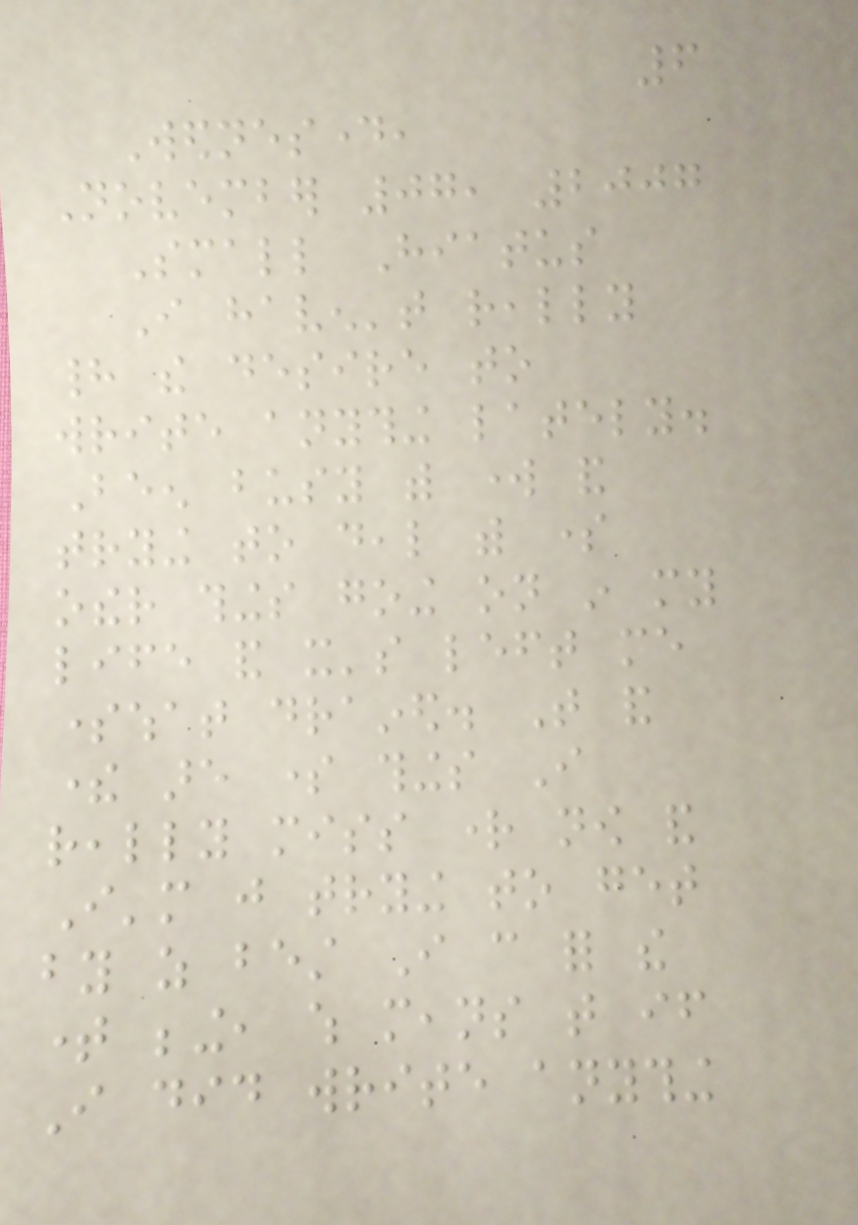6
Wednesday,
November 07, 2007
Small Hiatus
I haven't really
had the desire to
write anything lately.
Been busy with work and
trying to deal with some
other things going on in my
life and it's left me
somewhat drained. That and
there are some things I
really miss right now and
I'm just trying to get
by as best I can for the
time being, which means that if
I did write anything
